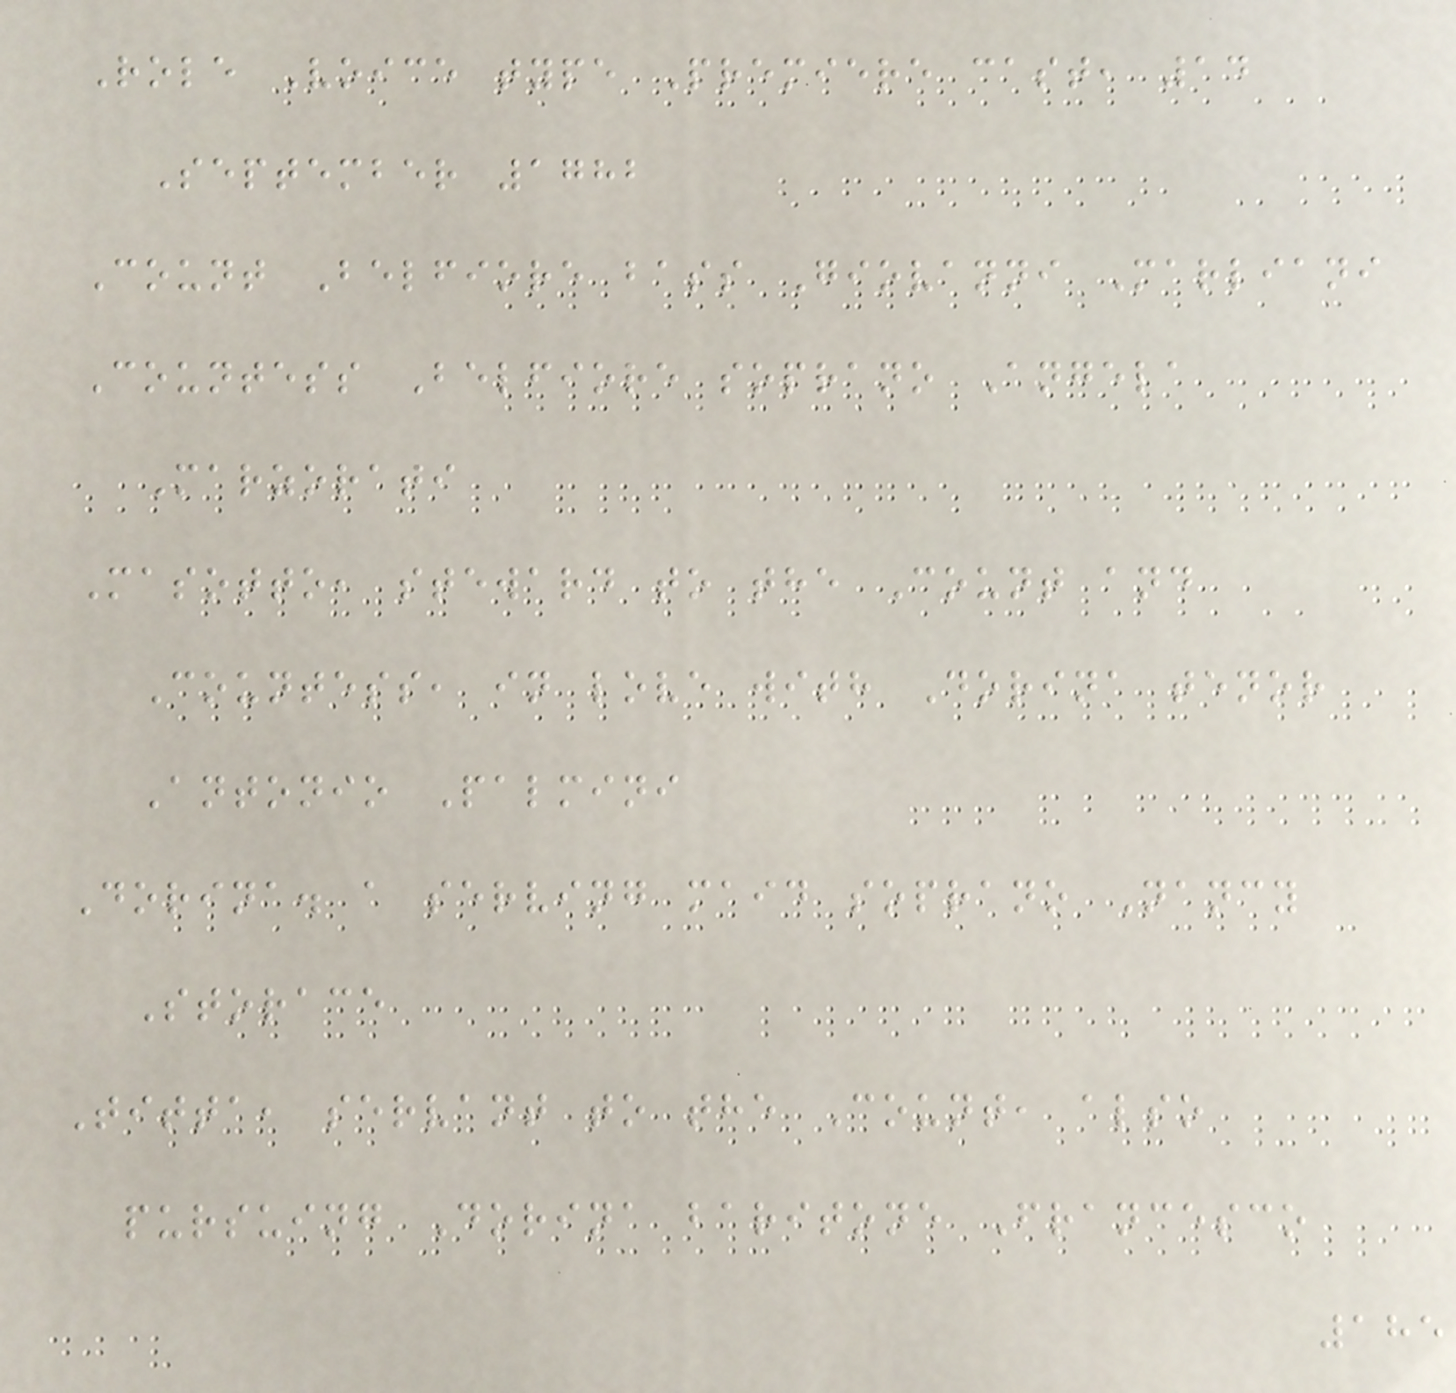Role Voice type Premiere cast, 14
September 1782
Count Belfiore bass Giovanni Marliani
Countess Belfiore soprano Angela
Marzorati
Masotto, steward to the Count and
Countess, in love with Dorina tenor
Antonio Palmini
Dorina. a serving maid soprano Nancy
Storace
Titta, servant to the Count, also
pursuing Dorina baritone Francesco
185
